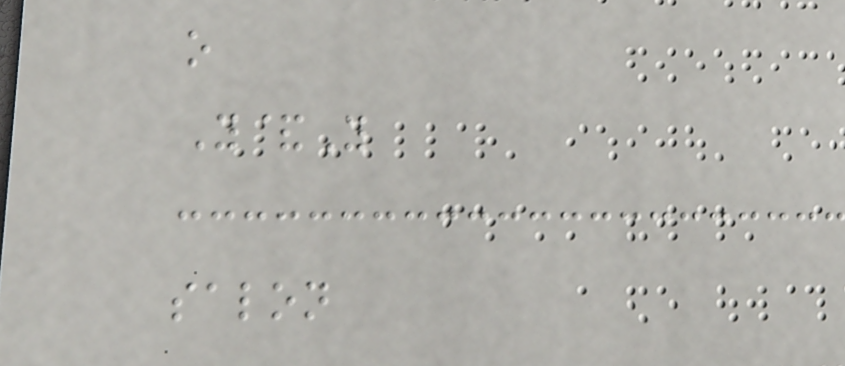o
Y&Y
salon
